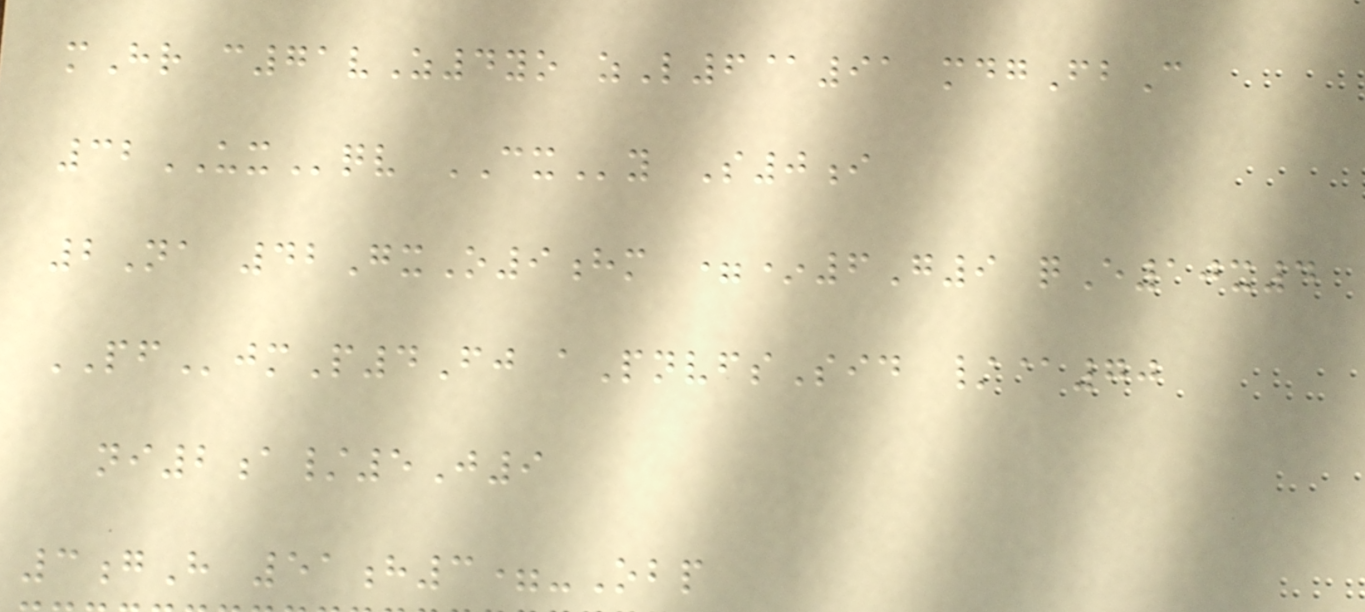mHr c71vZ4yo zL6@91 mdgFbC
32UXqv CXy S0i
2Na 42GxO9hm =*6G9 qE10x4
PFjmP4Fj aPnvfsSid /@70
ni2a/5J9
3gH 51h3=-Obp
